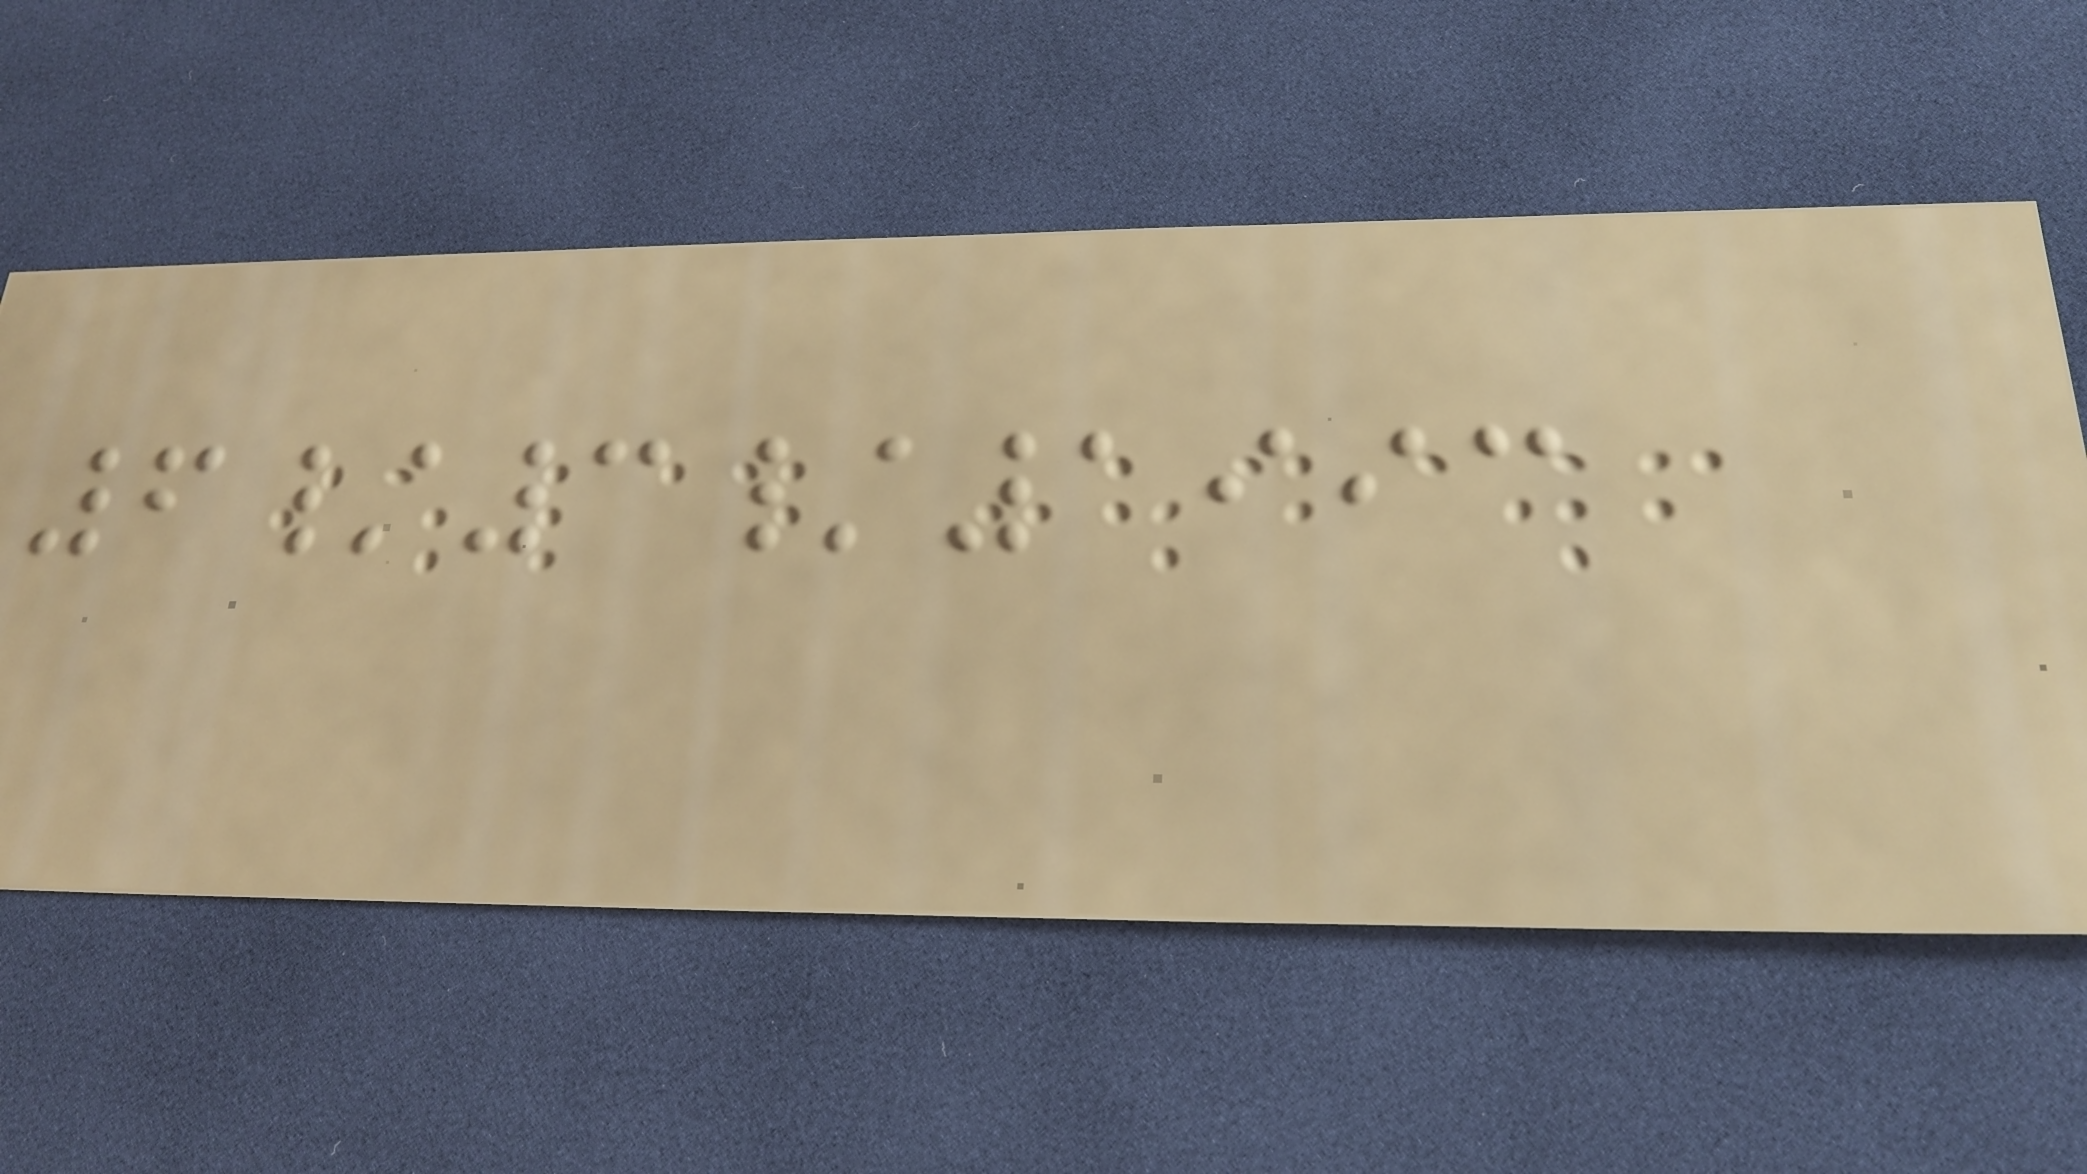6/3/1993
